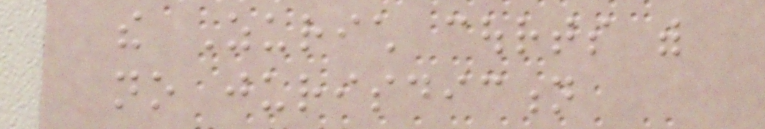the Zurich courts with
no jurisdiction
